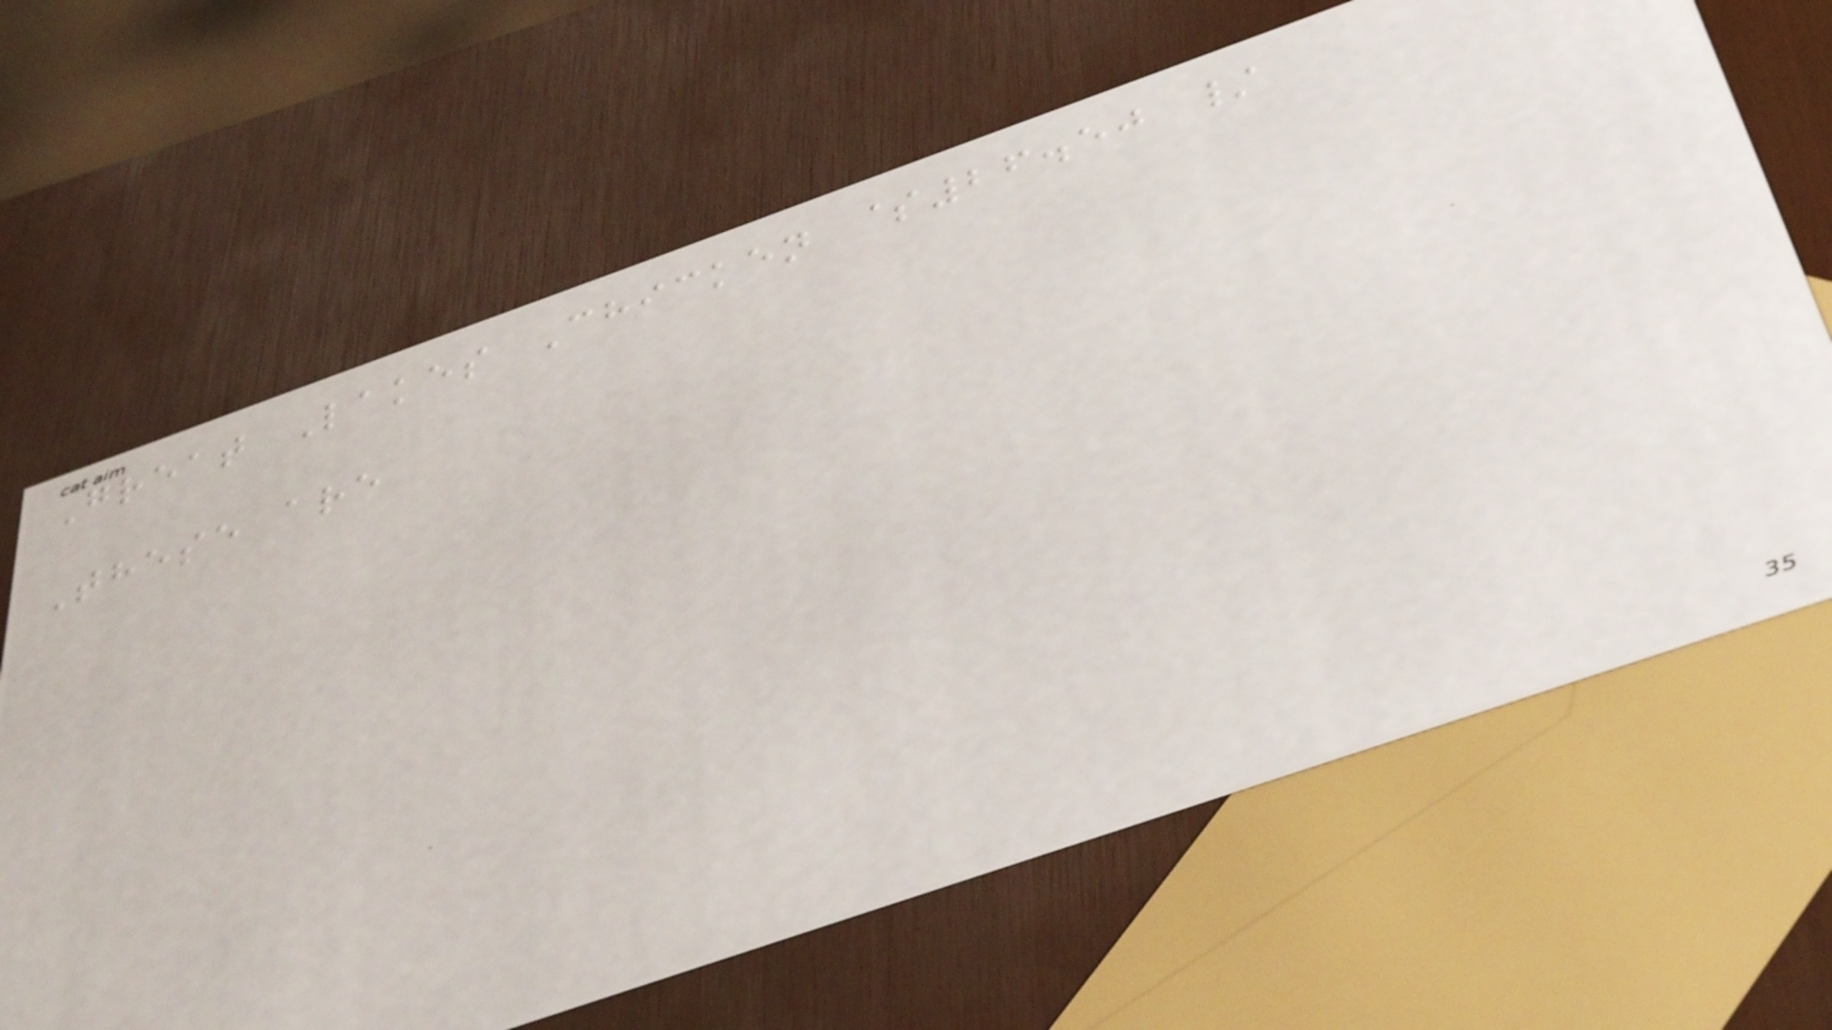Great Lakes Chicken $26.50 /
These are
